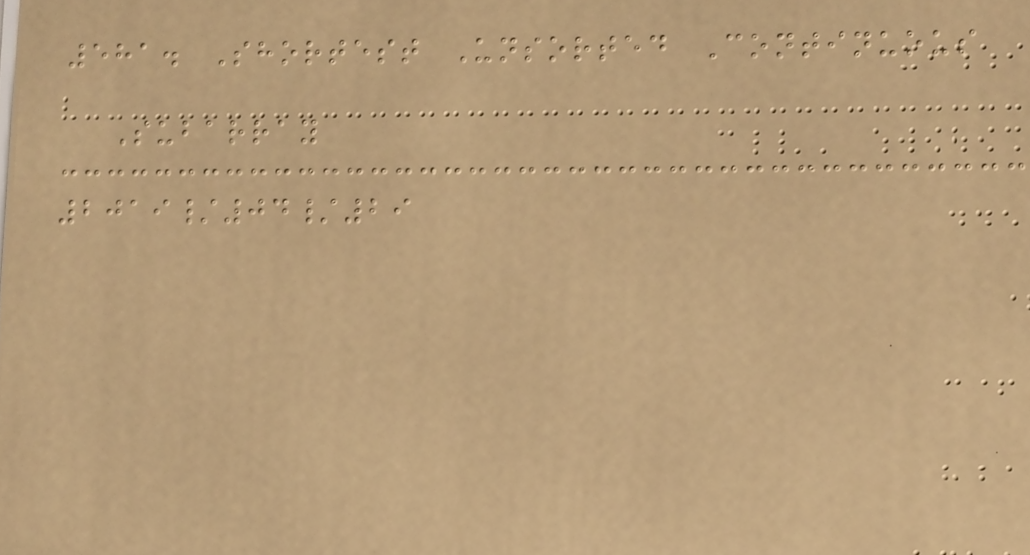581. Shortest Unsorted Continuous
Subarray
2019/04/29
